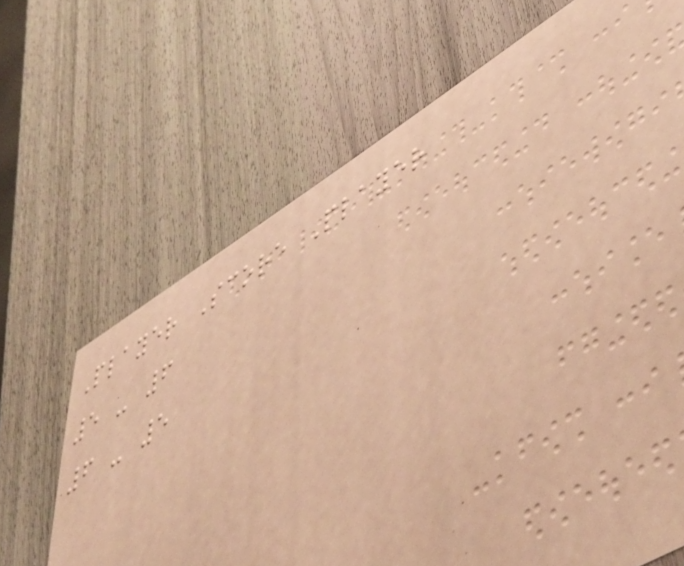Player Score Player
5 - 6
6 - 5
